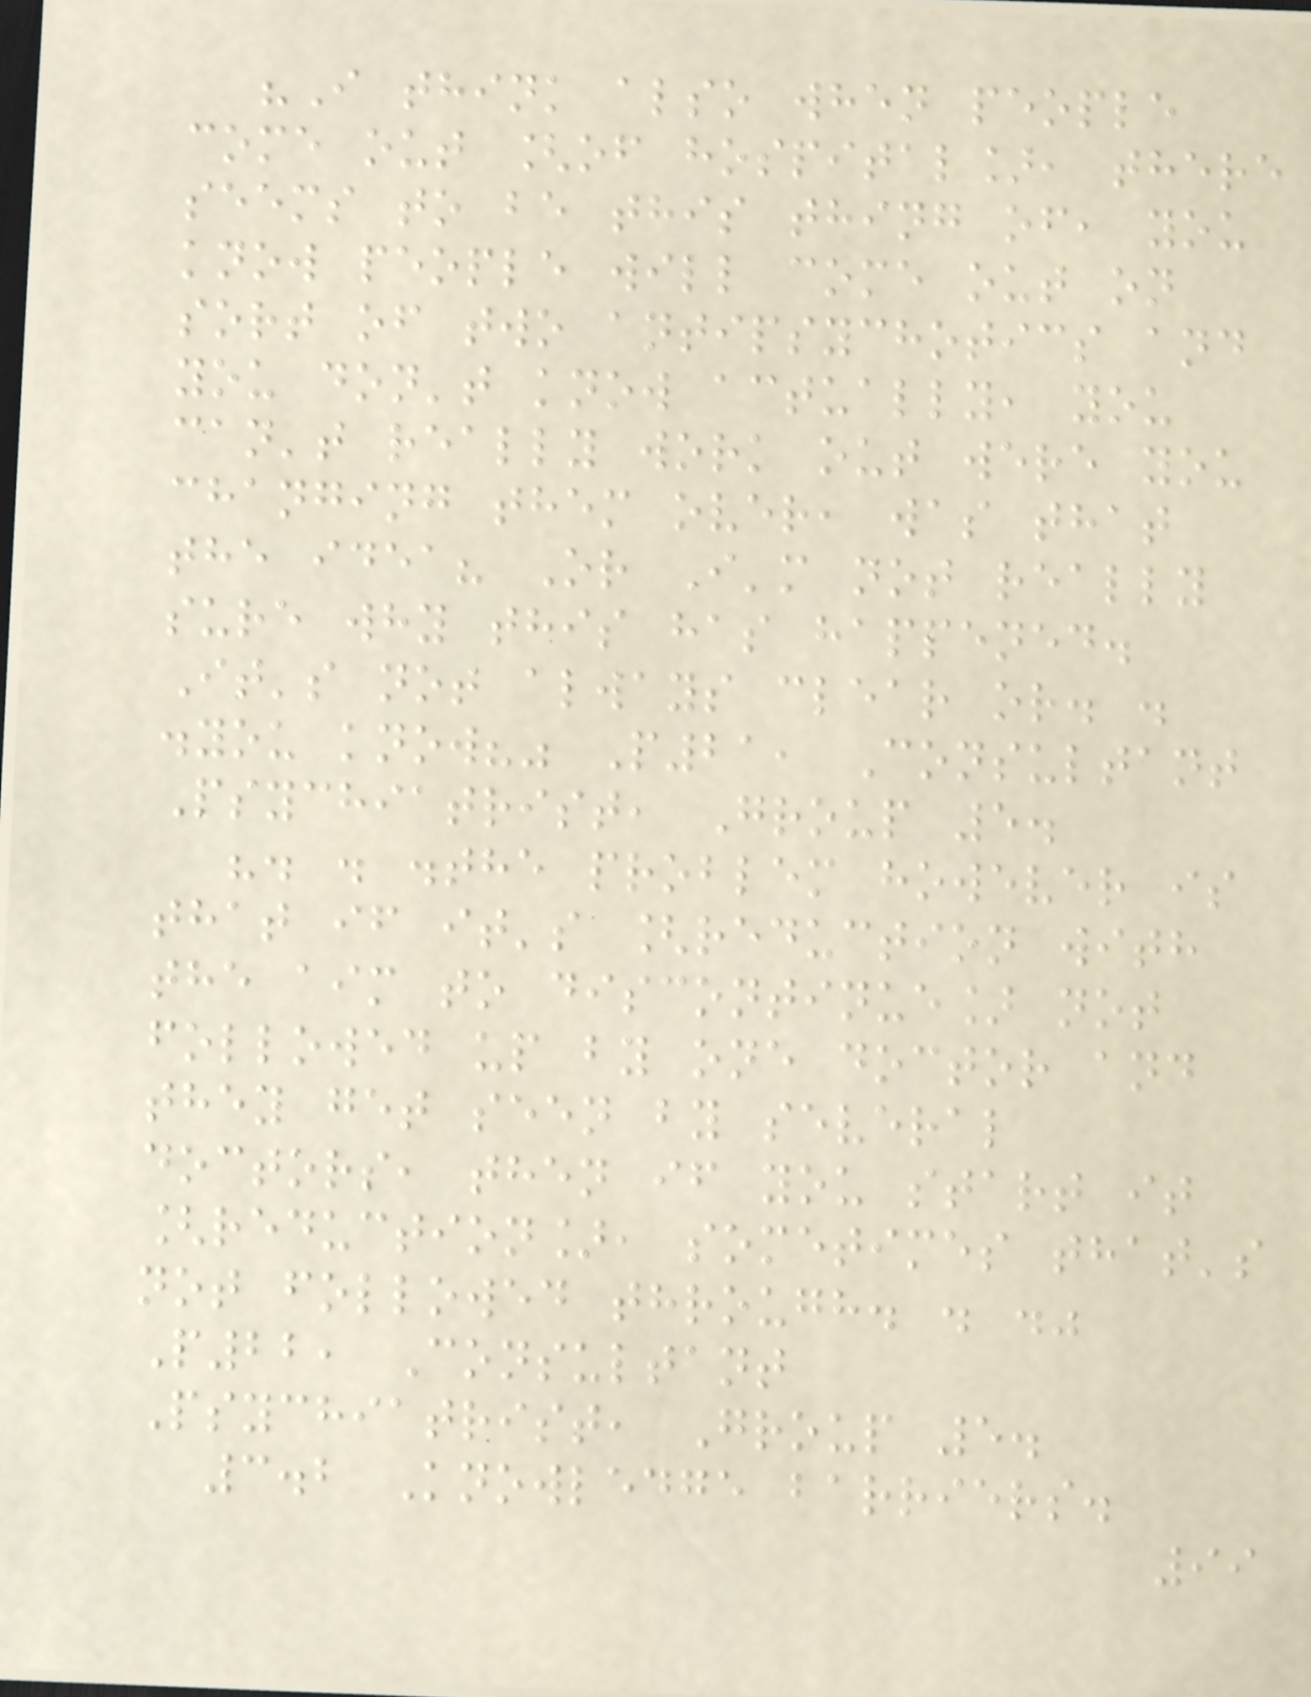"I think also when people
come out [of hospital], there
seems to be this thing of, you
know people will come out on
sort of two antipsychotics and
you don't know actually, you
can't really work out were you
changing them over, was that
the idea? Or I'm not really
sure why this has happened.
It's not always clear or. .
.you know?" P21, Consultant
Psychiatrist, Group 5.
". . .the problem however is
that if it's [reduction with
the aim to discontinue] not
followed up by one doctor and
they get seen by several
doctors, then if you start it
[reduction], sometimes that's
not followed through. . ."
P22, Consultant
Psychiatrist, Group 5.
3.2 Knowledge barriers.
99
